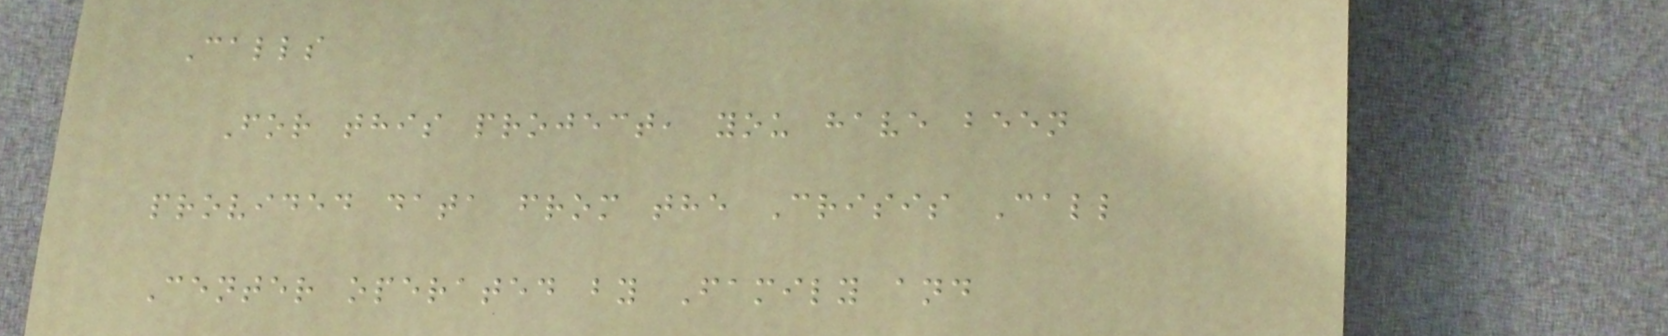Calls
For this project, you have been
provided data from the Crisis Call
Center operated by Family and
